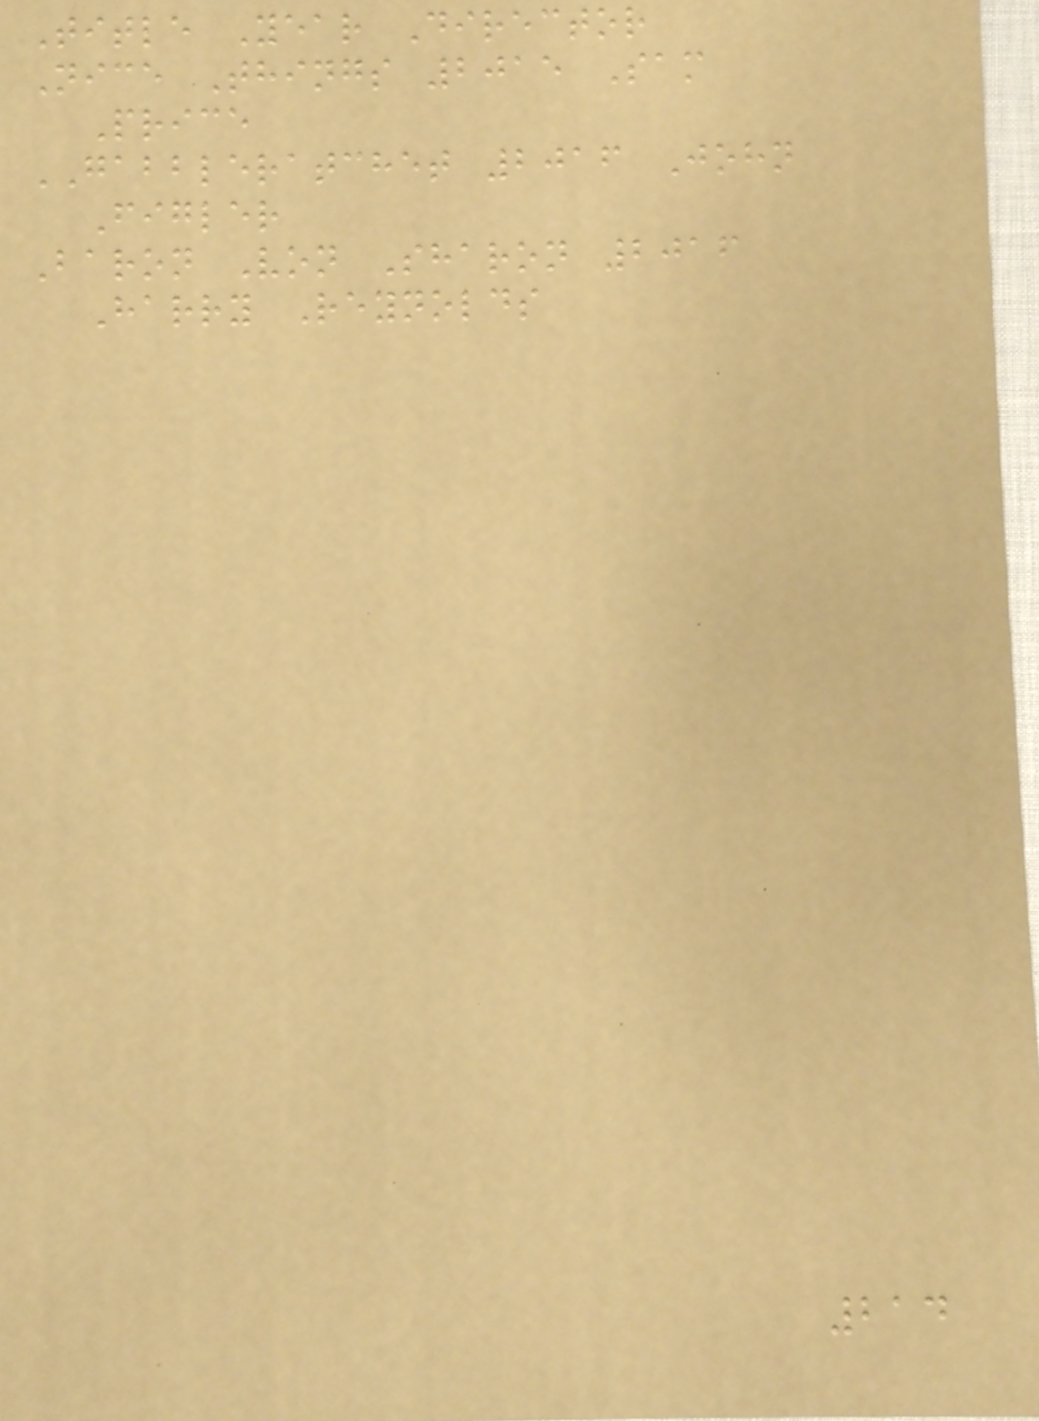Title Year Director
Nice Things 2015 Sam
Price
GABBLERATCHET 2016 John
Figler
Baron Von Sharon 2016
Harry Reynolds
214
